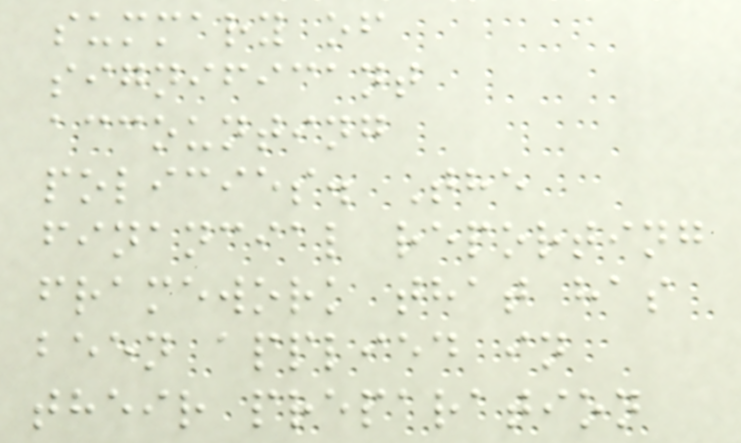summary of
significant
accounting
policies. The
financial reporting
framework that has
been applied in
their preparation
